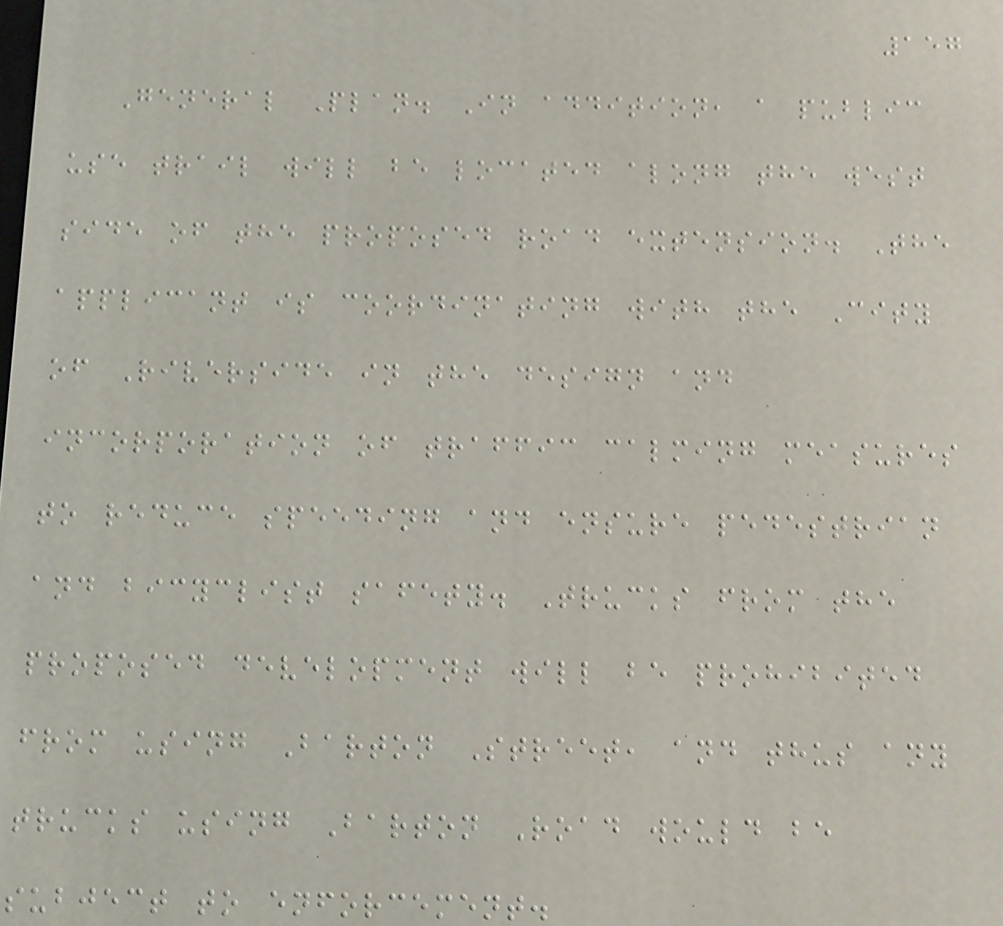157
General Plan. In addition, a public
use trail will be located along the west
side of the proposed road extension. The
applicant is coordinating with the City
of Riverside in the design and
incorporation of traffic calming measures
to reduce speeding and ensure pedestrian
and bicyclist safety. Trucks from the
proposed development will be prohibited
from using Barton Street, and thus any
trucks using Barton Road would be
subject to enforcement.
